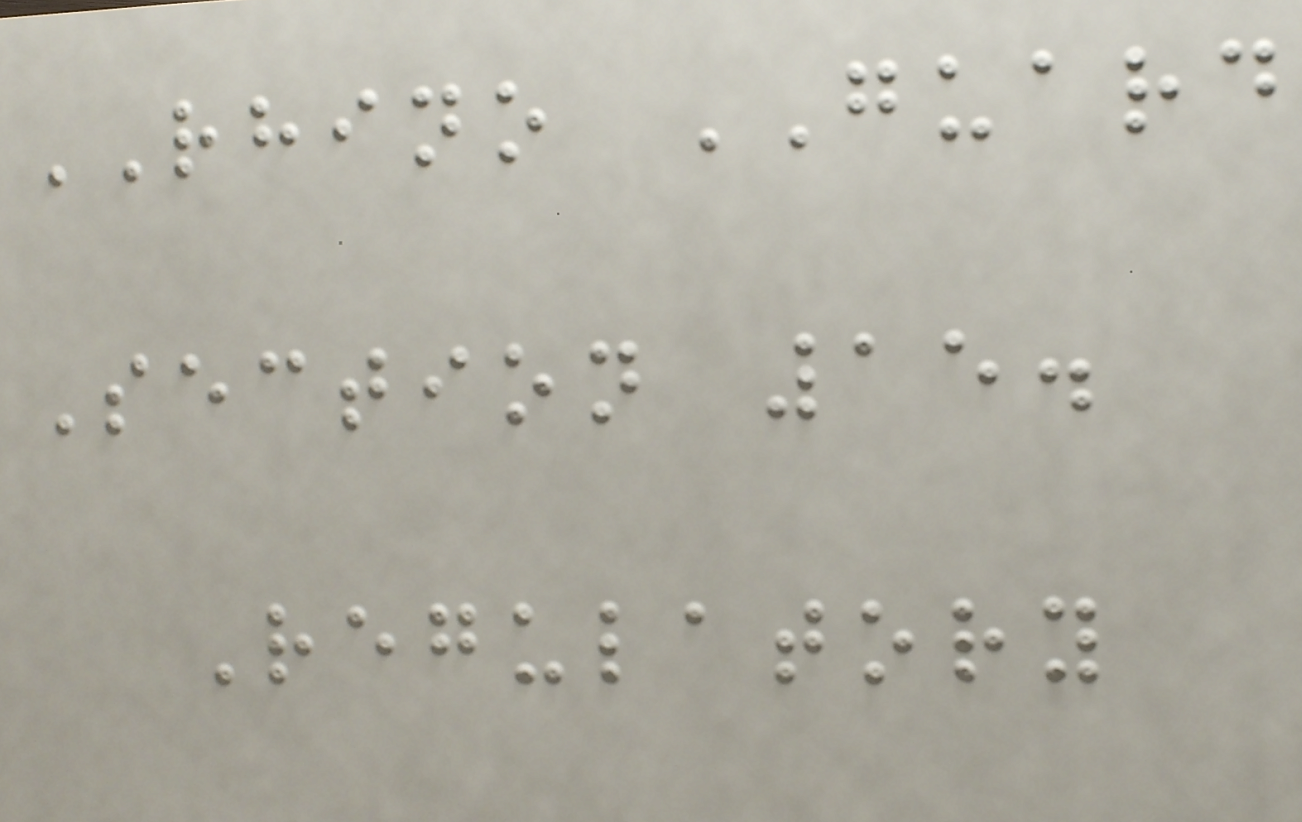RHINO GUARD
Section 15.
Regulatory
